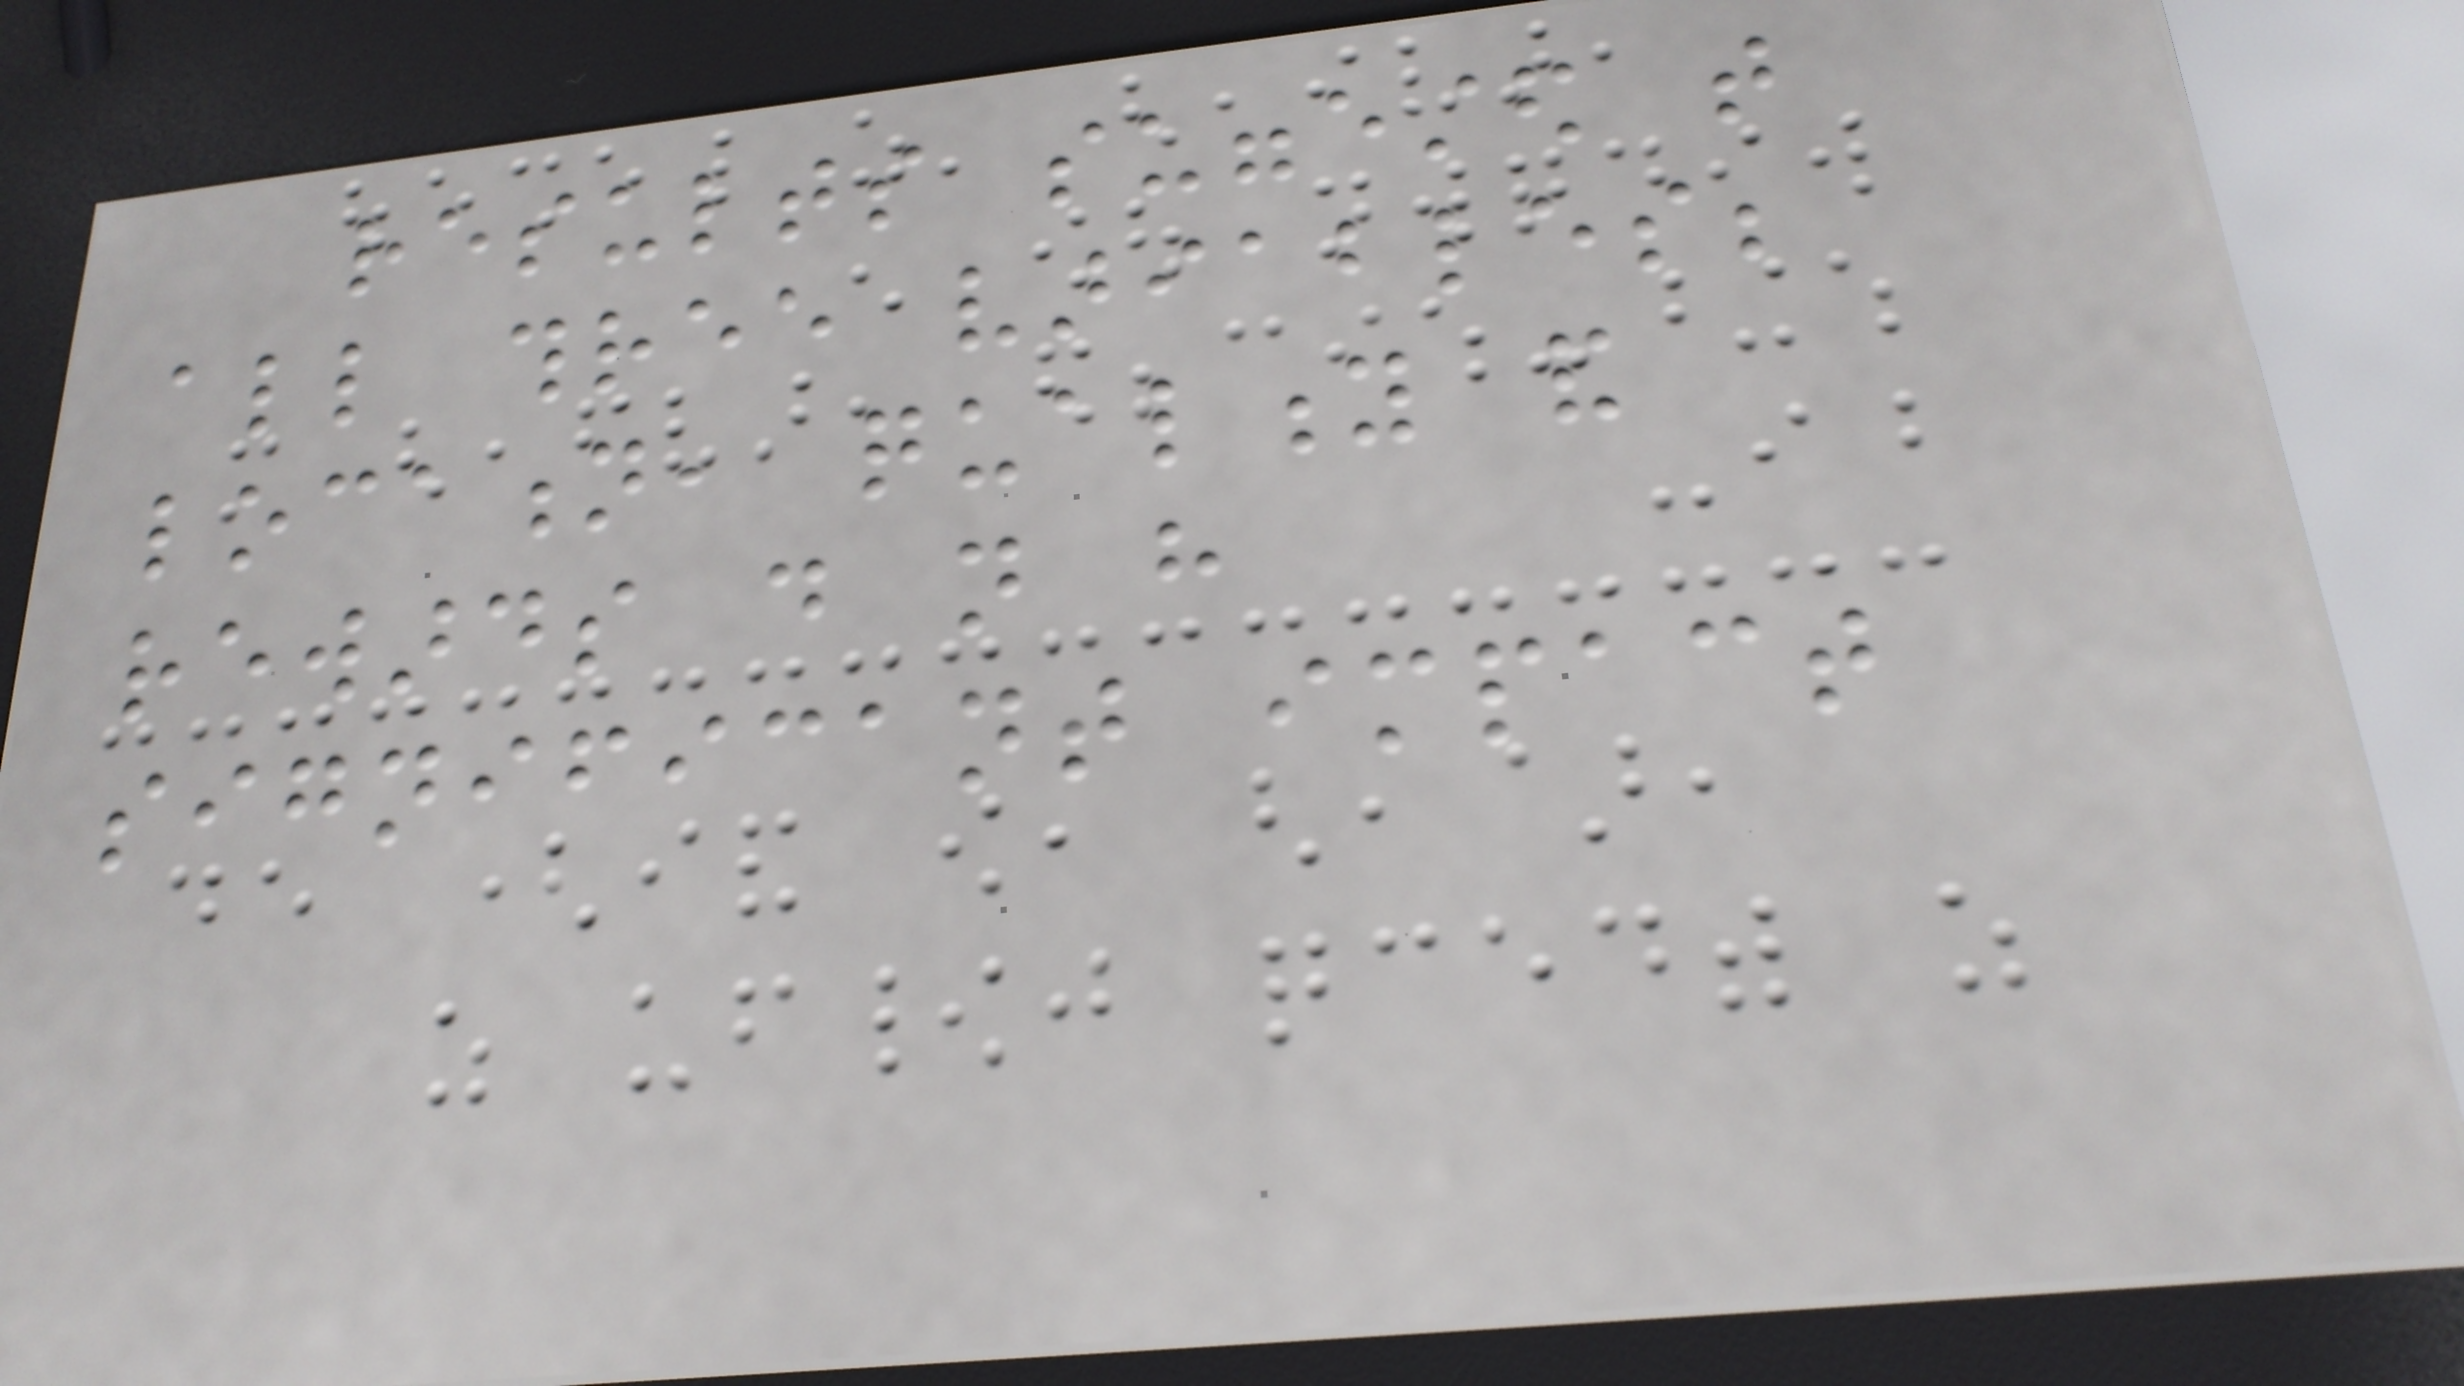results suggested that
all three variables;
location, quality and
rewards do not have
significant impact
